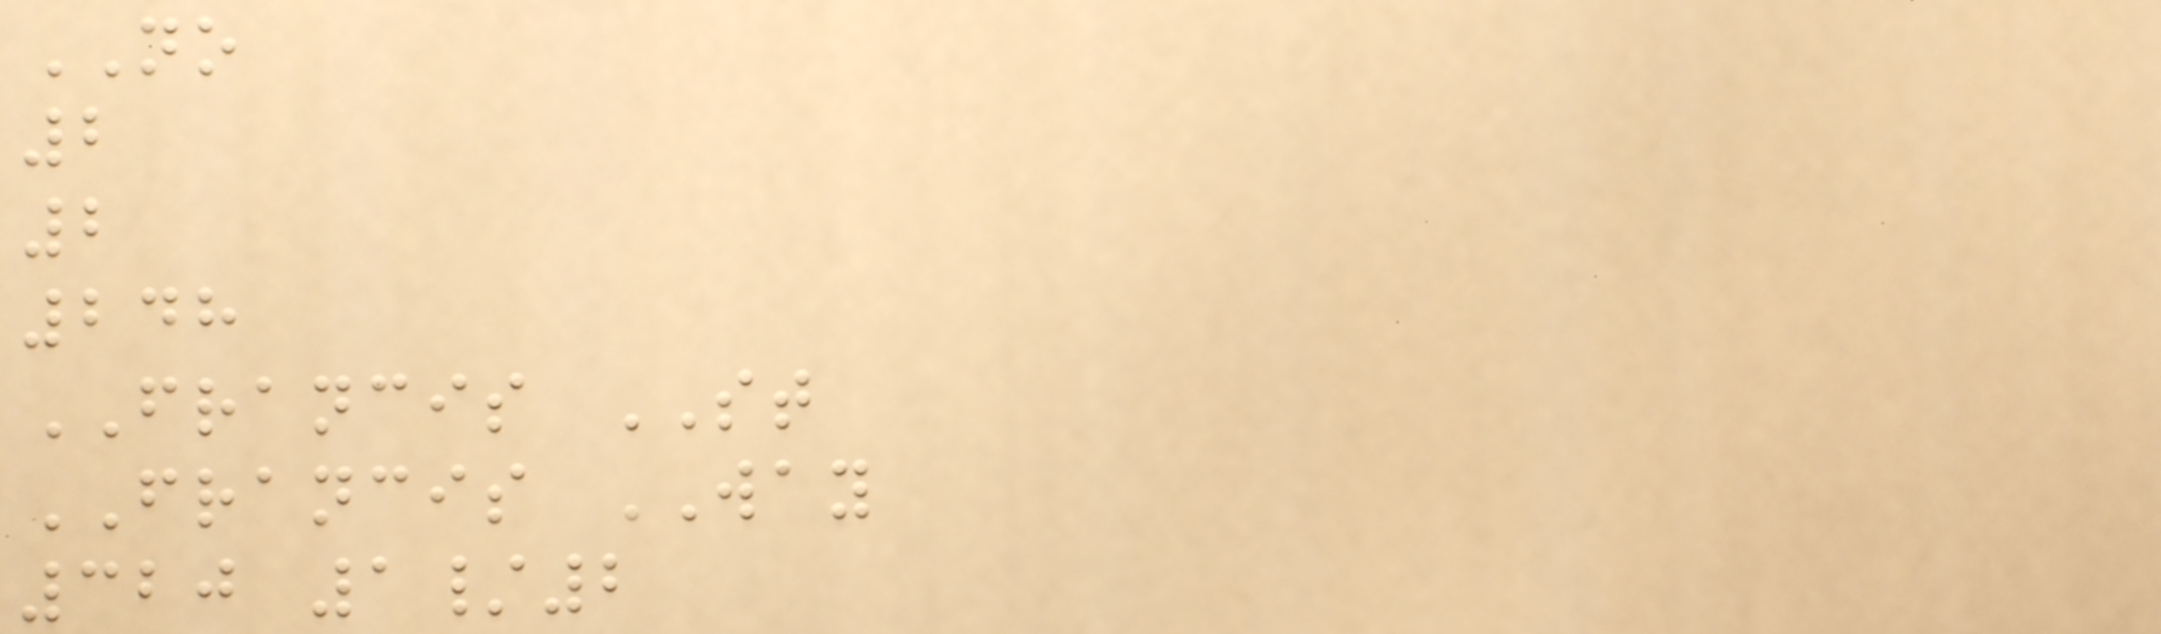NO
2
2
248
FRANCIS ST
FRANCIS WAY
320 1/2
